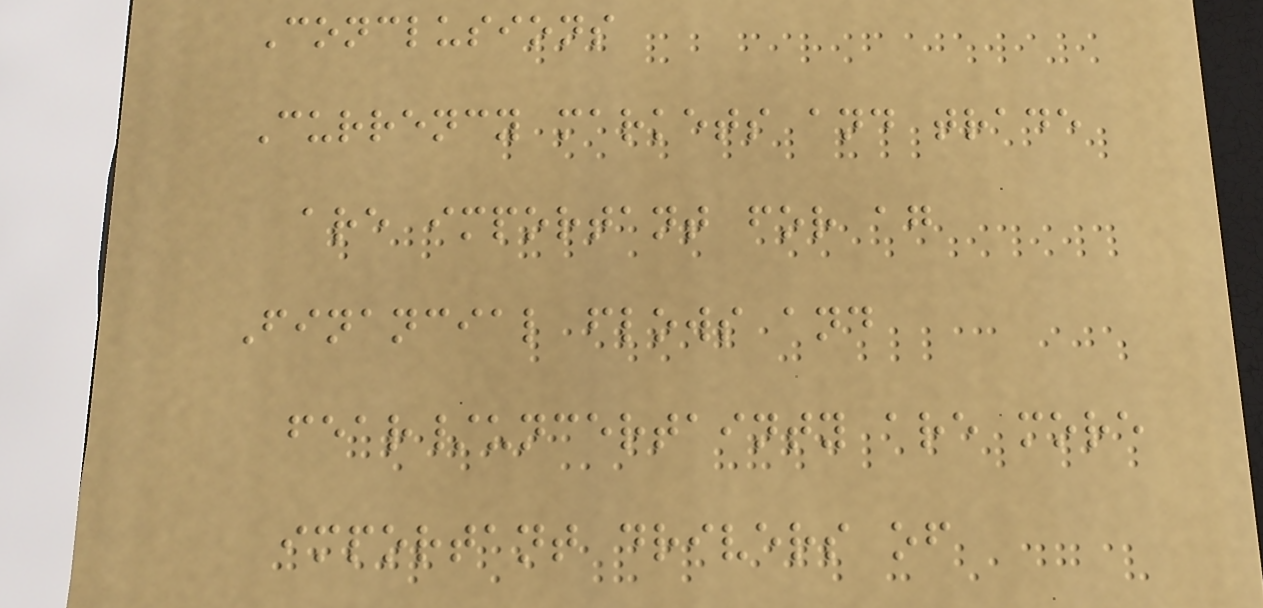Conclusions
Currency markets and trade
are important for ag
Financial flows and
fear/uncertainty are more
important drivers of
